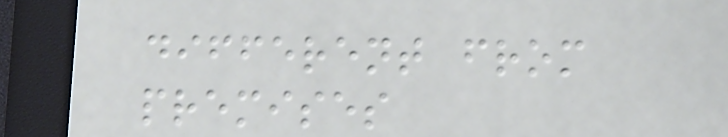different from
premises
